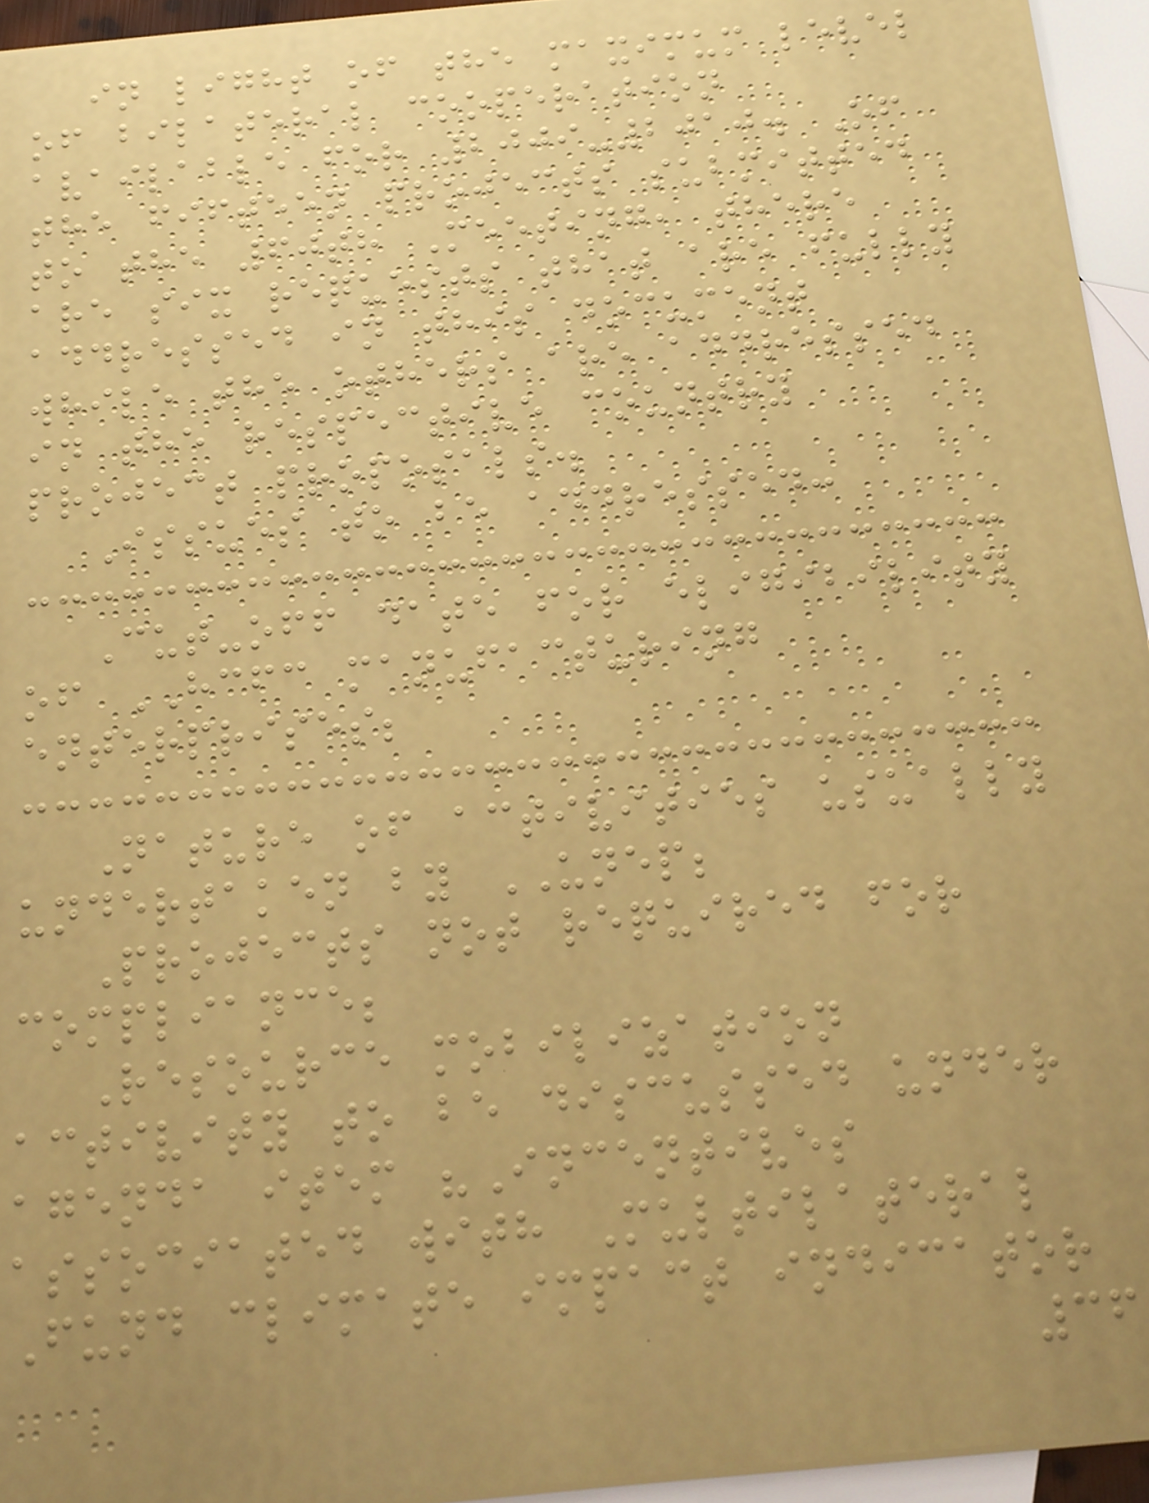in light of the maximum level
of bilateral cooperation
available for 2009-2010. Of
the fifteen projects submitted
to the 60th Meeting, there
are six requests that are fully
addressed in this document
while the others are addressed
in the respective country
project proposals.
Issues to be addressed:
Cut-off date for eligibility
of HCFC manufacturing
enterprises;
Nature of activities usually
undertaken by UNEP;
Projects not required for
compliance;
Resource mobilization
activity to be discussed under
agenda item "Incentives
associated with Multilateral
Fund climate impact indicator
36
